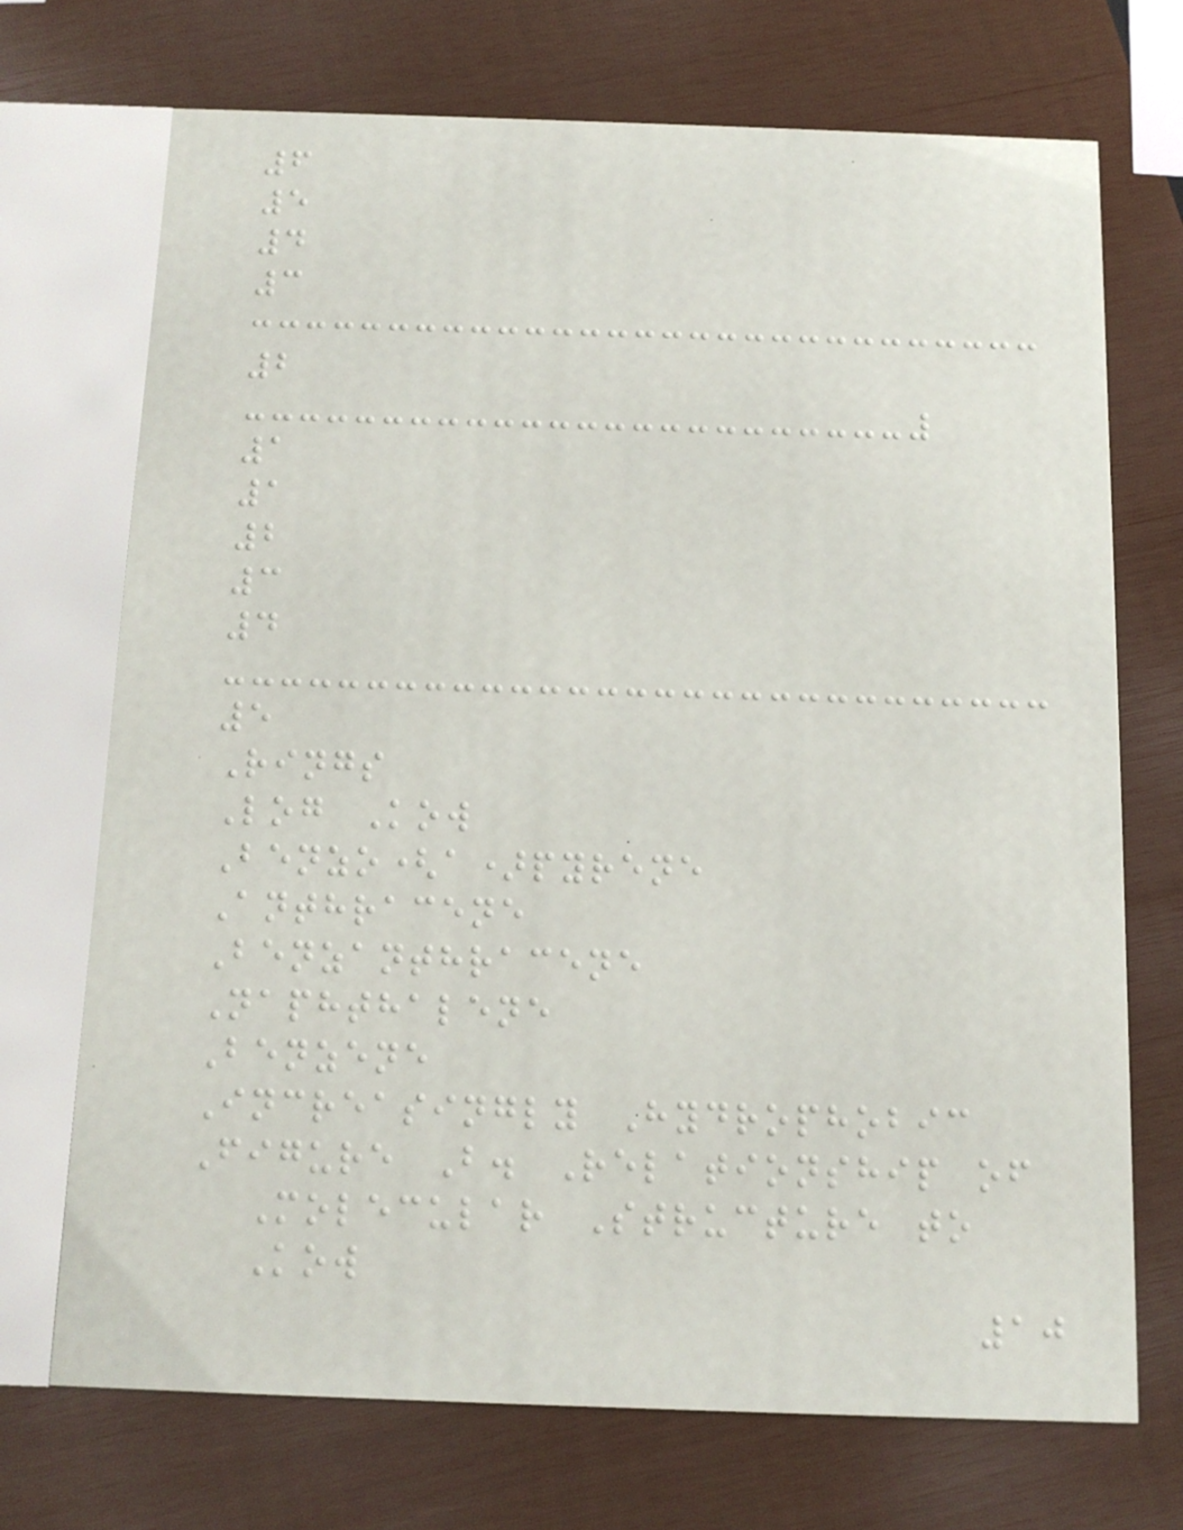6
5
4
3
2
1
1
2
3
4
5
Rings
Log Kow
Benzo(a)pyrene
Anthracene
Benzanthracene
Naphthalene
Benzene
Increasingly Hydrophobic
Figure B. Relationship of
Molecular Structure to
Kow
10
